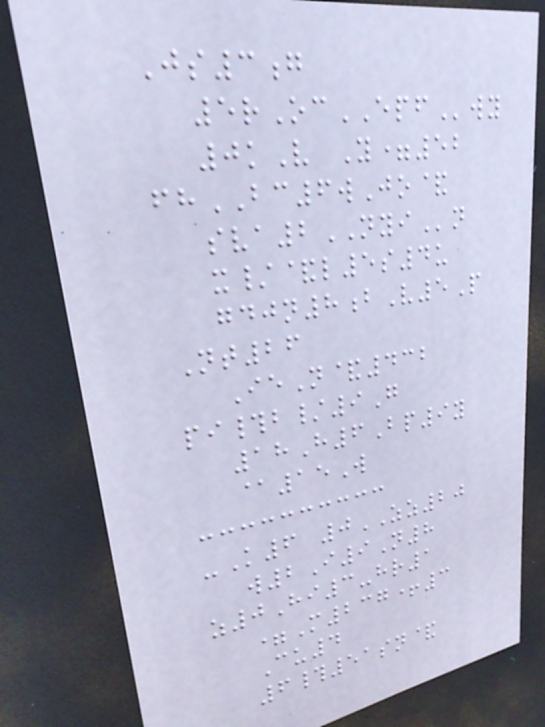Js3g
5rOcEPFwy
0kV Y=52
fhBC6wJo&
sva2NYIn
x/&l5s4u
gdjn8bV5P
Nt26
IeN&432
pi#b/9G
18H6Bp9y
@15W
-K6 0ZZ20
w2I9N8
z0Hi3-hr1
=M237+3
Cu4
6#51sn&
